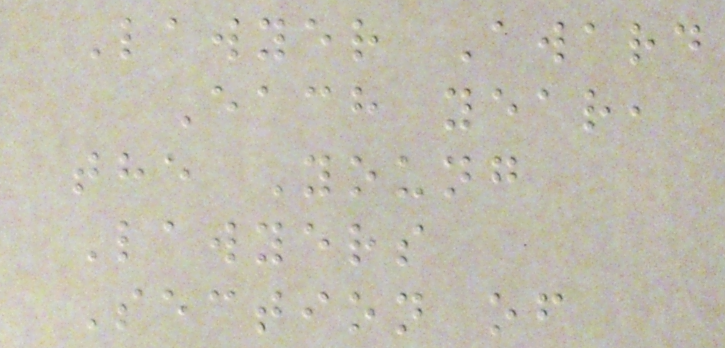Lawyer Award
Each year,
the Young
Lawyers
Section of
